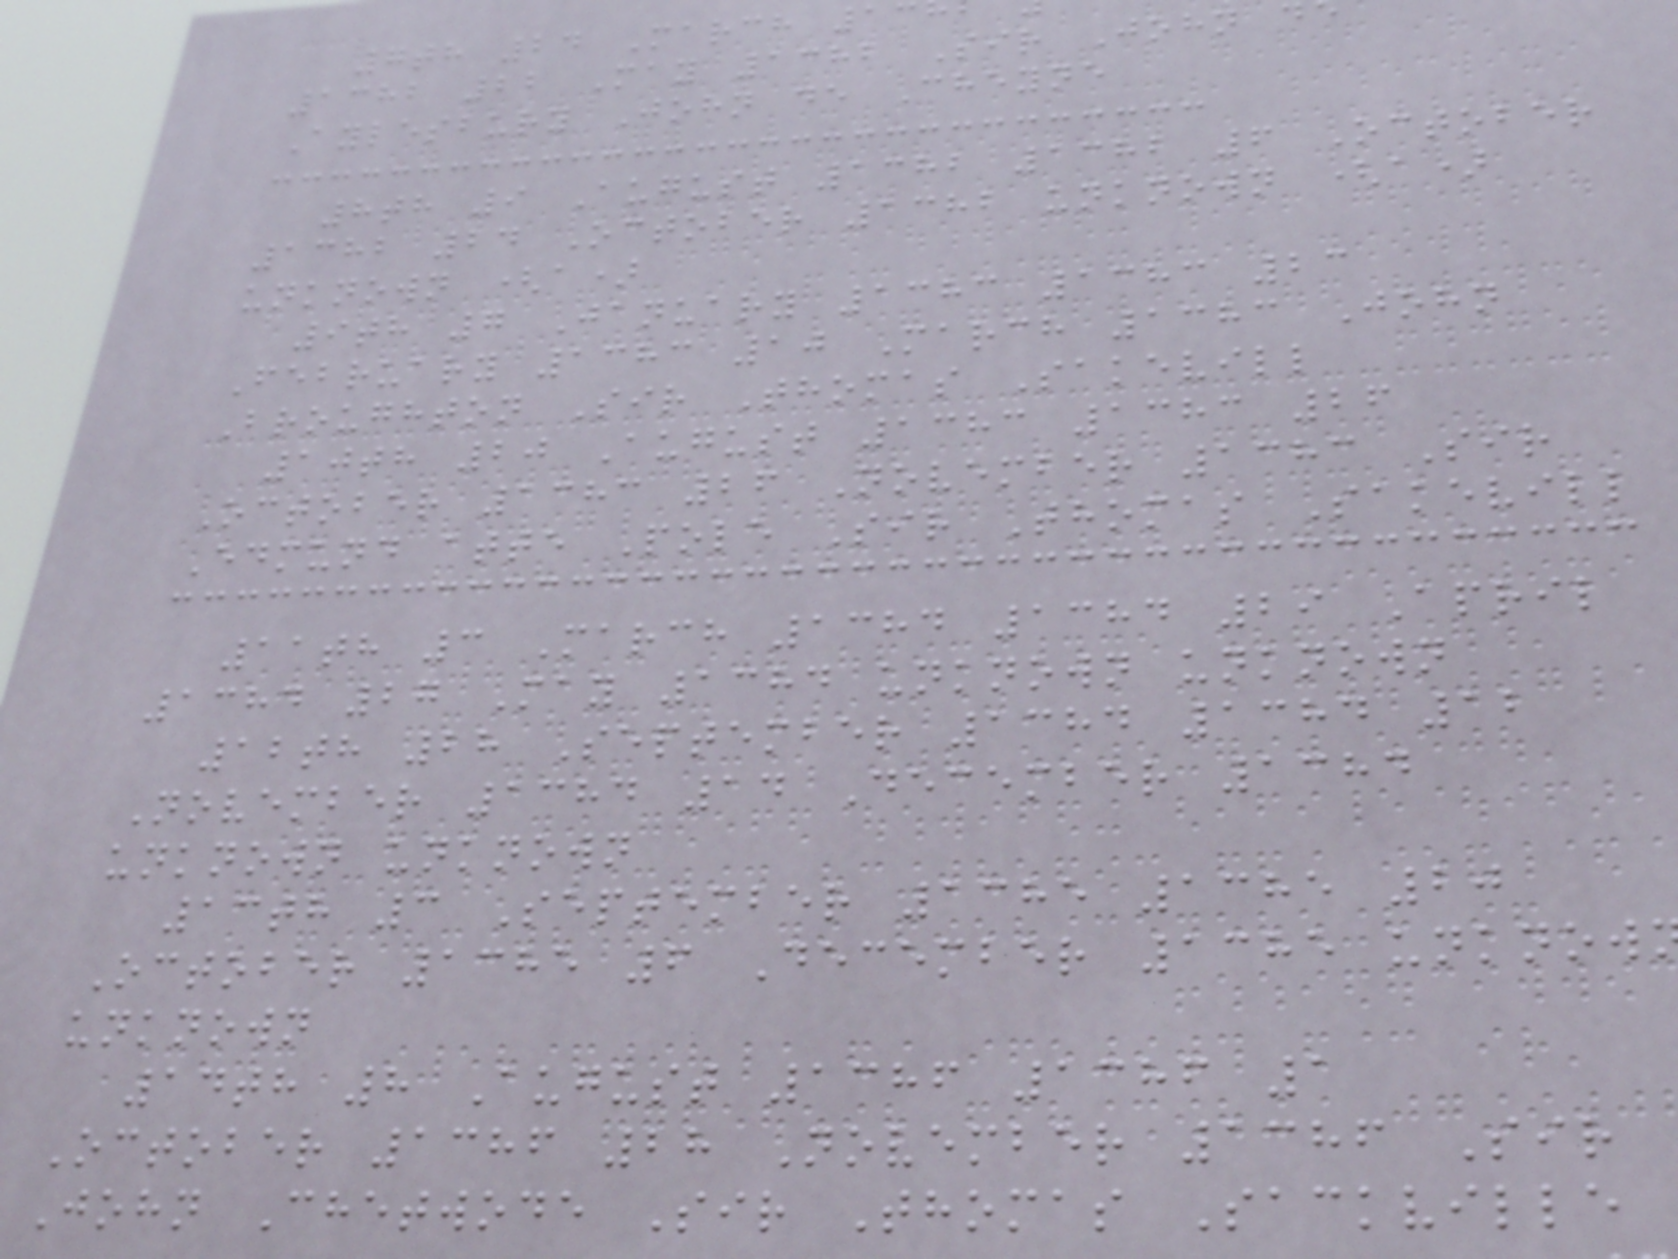7th 24 March 1
1382 22 May 1382 Sir John d
Aylesbury John de Cheyne
8th 9 August 1382 1382 6 October
1382 24 October 1382 unknown (a)
unknown (a)
9th 7 January 1383 1383 23
February 1383 10 March 1383 John
Broughton Sir Thomas Sakevill
10th 20 August 1383 1383 26
October 1383 26 November 1383 Sir
Edmund atte Pole Sir Thomas Sakevill
11th 3 March 1384 1384 29 April
1384 27 May 1384 unknown unknown
12th 28 September 1384 1384 12
November 1384 14 December 1384
unknown unknown
13th 3 September 1385 1385 20
October 1385 6 December 1385 unknow
unknown
14th 8 August 1386 1386 1
October 1386 28 November 1386 Sir
John Chetwode Sir Thomas Sackville
